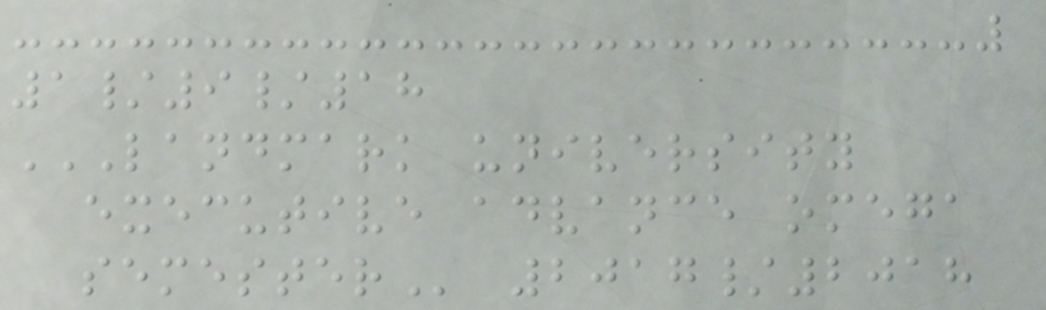1/9/18
LANDMARK UNIVERSITY
EXECUTIVE ADVANCE OMEGA
SEMESTER 2017/2018
